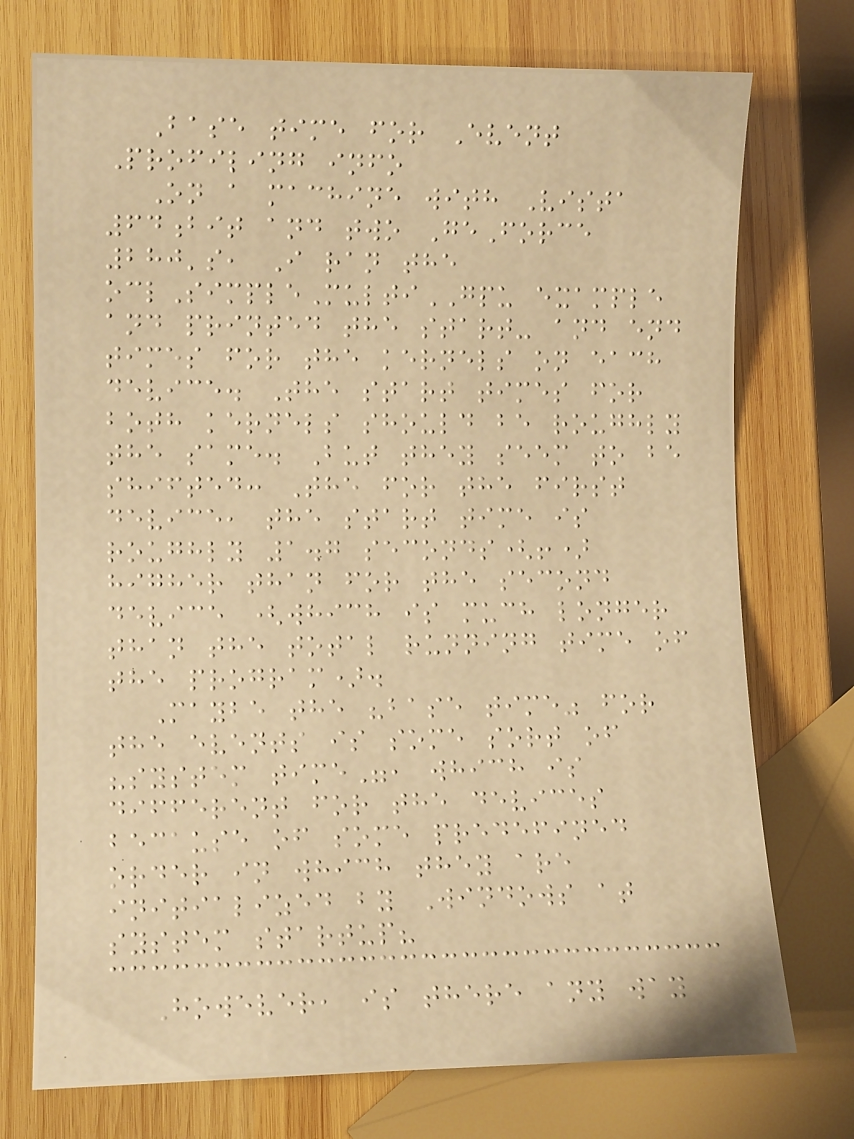Base time for Event
Profiling info
On a machine with Vista
64bit and two GeForce
280's, I ran the
oclSimpleMultiGPU example
and printed the start- and end
times for the kernels on each
device. The start times for
both kernels should be roughly
the same. But they seem to be
shifted: The for the first
device, the start time is
roughly 1.7 seconds(!)
higher than for the second
device (which is much longer
than the total running time of
the program).
Maybe the "base time" for
the events is some sort of
"system time", which is
different for the devices
because of some predefined
order in which they are
initialized by Windows at
system startup?
However, is there any way
